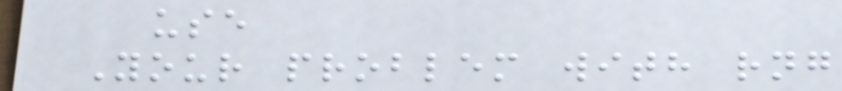use
Your problem with rng
